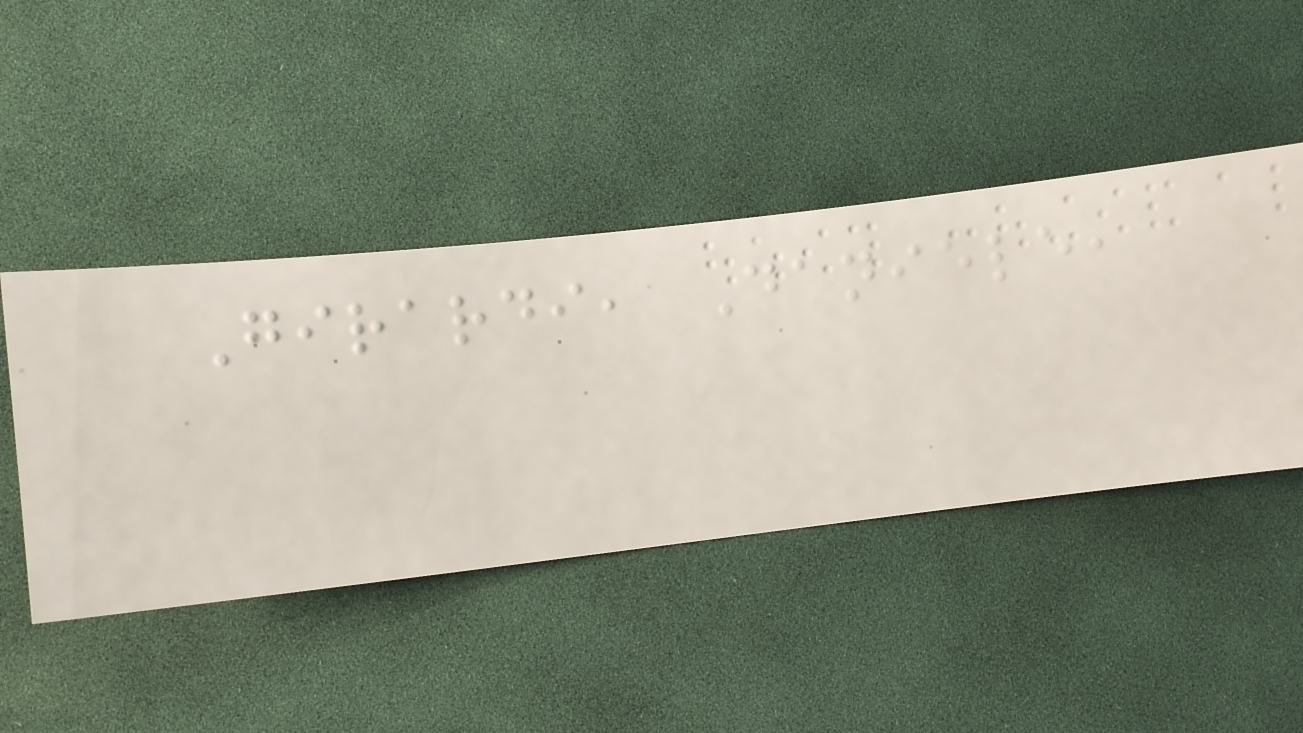Girardi, Daniele,
